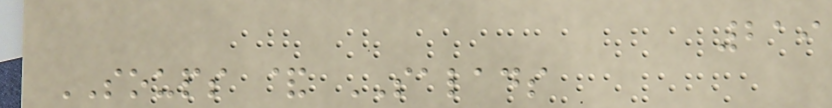219
SOUPS & SALADS
